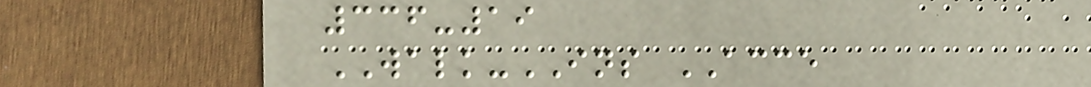336-19
WALK-INS ACCE
